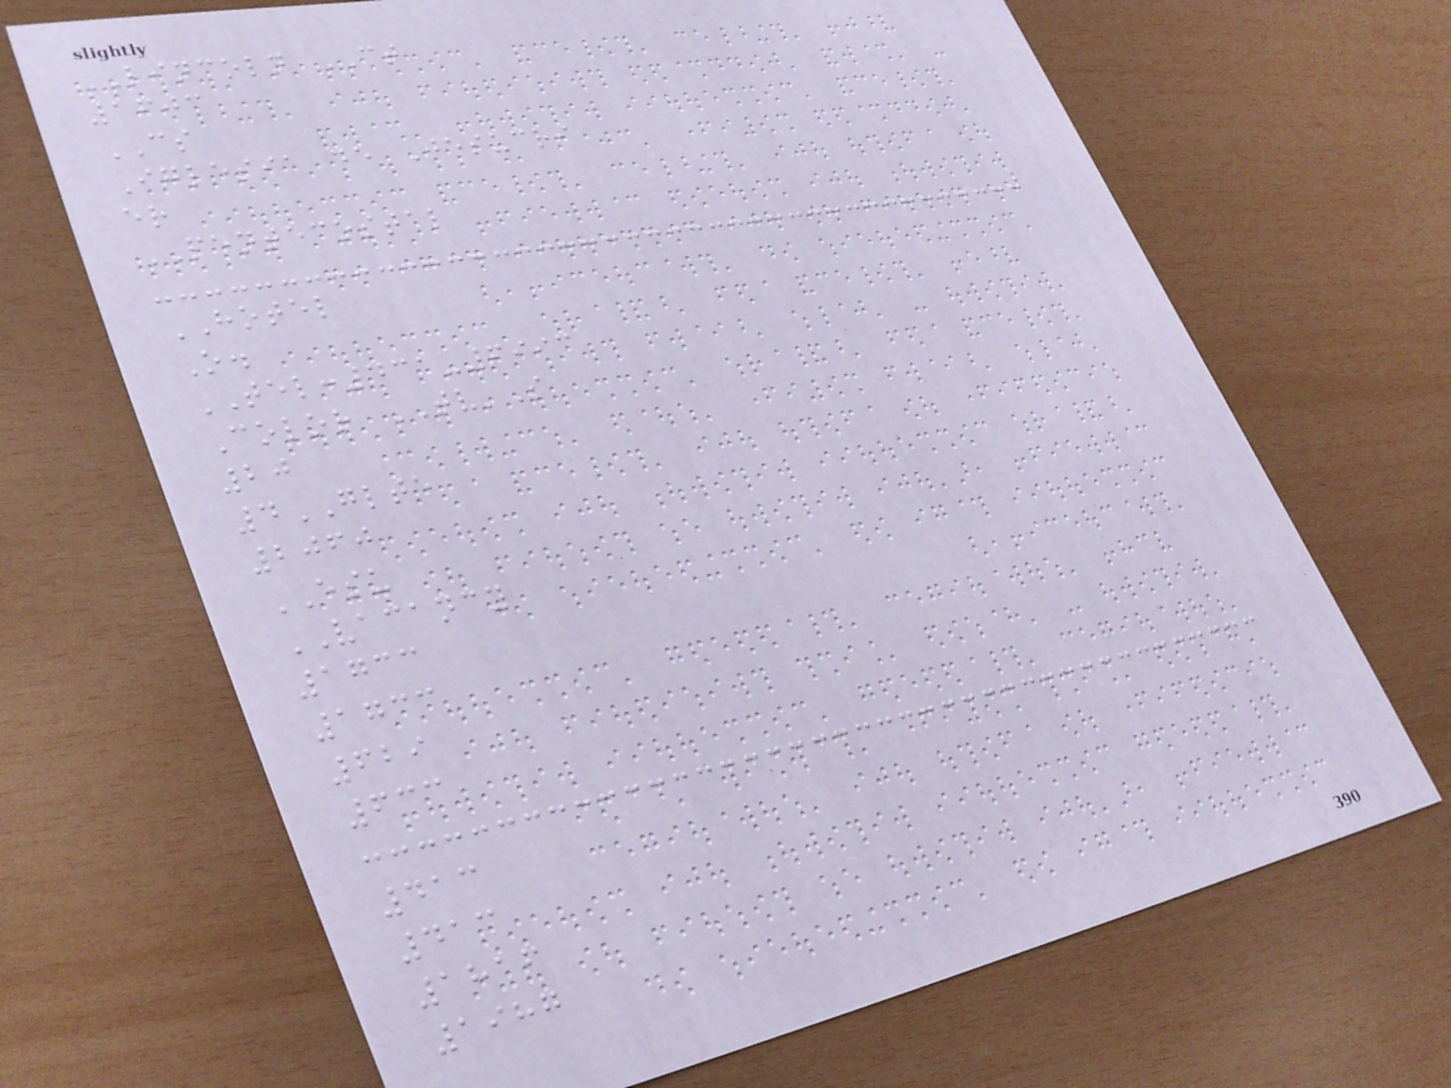LINCOLN CT
1603
CS
Iglesia de Jesucri
er
PENTECOSTAL
HOTEL
O.
TEL:431-6993
Color TV'S
20
4GLTE
2060
ESU
VACANCY
1733
1733
629
633
413
413
1816
1987
